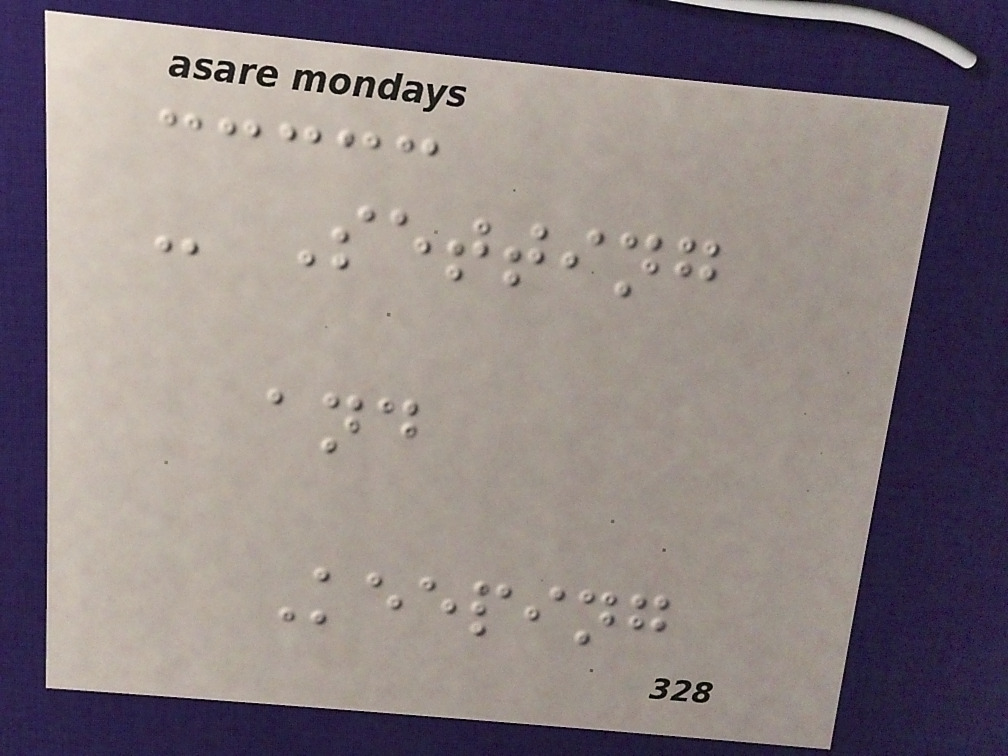- Setting
and
Keeping
